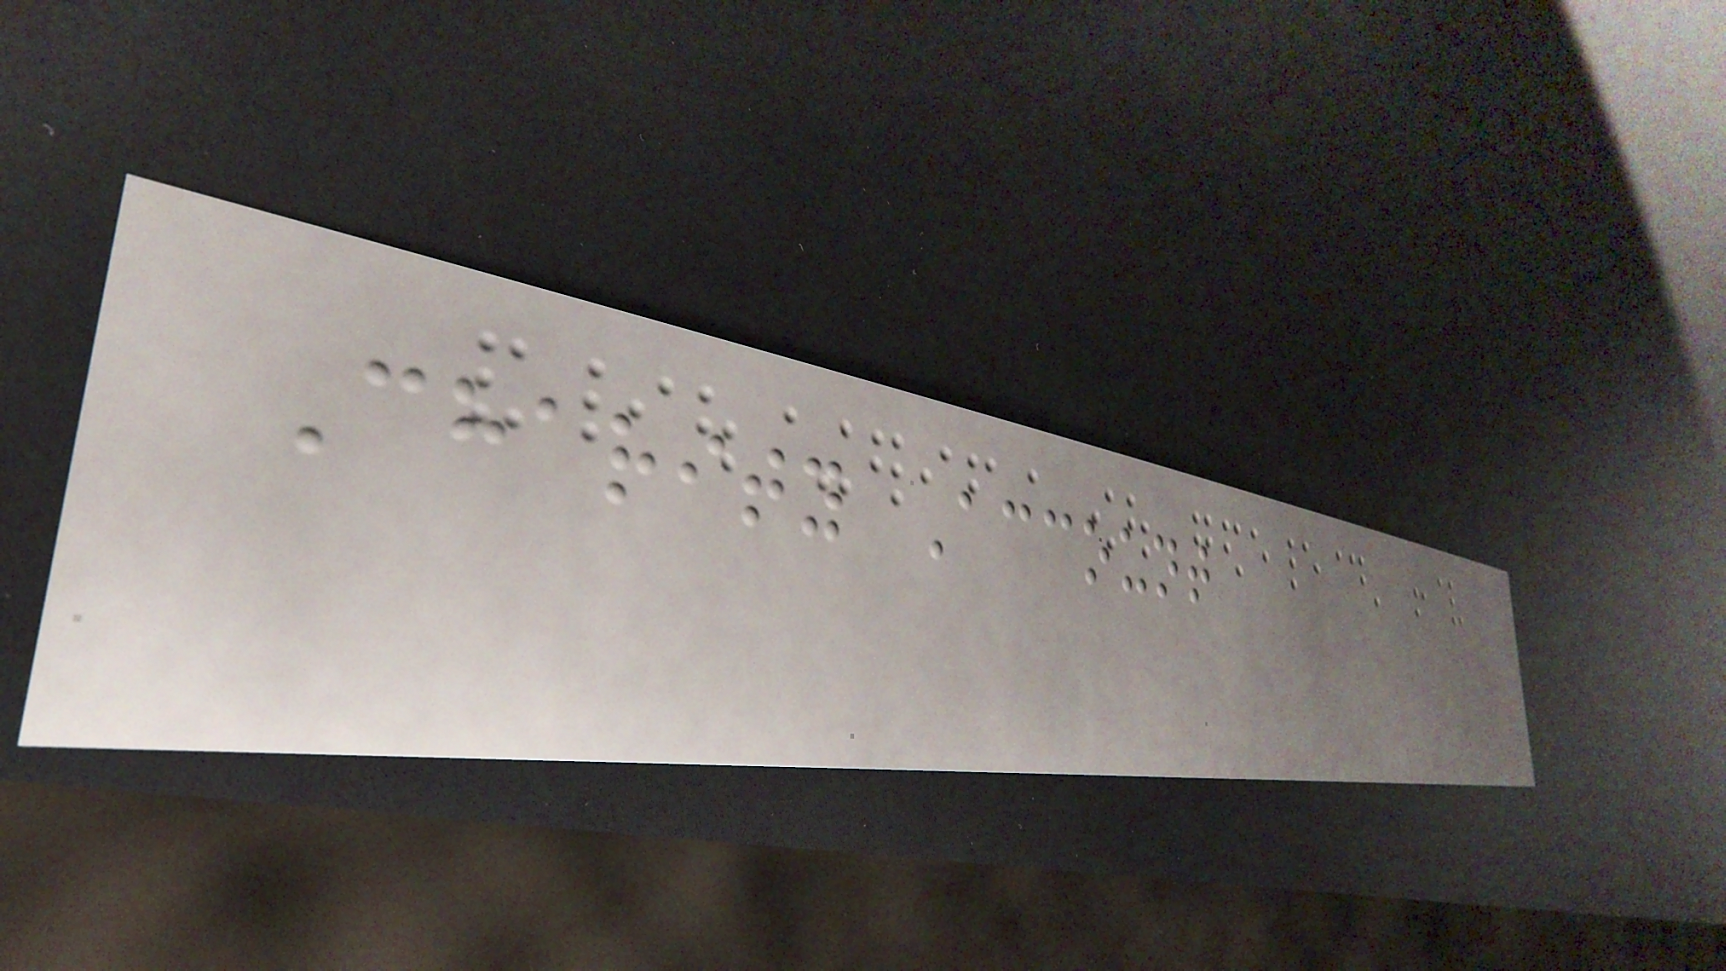Charity Account
